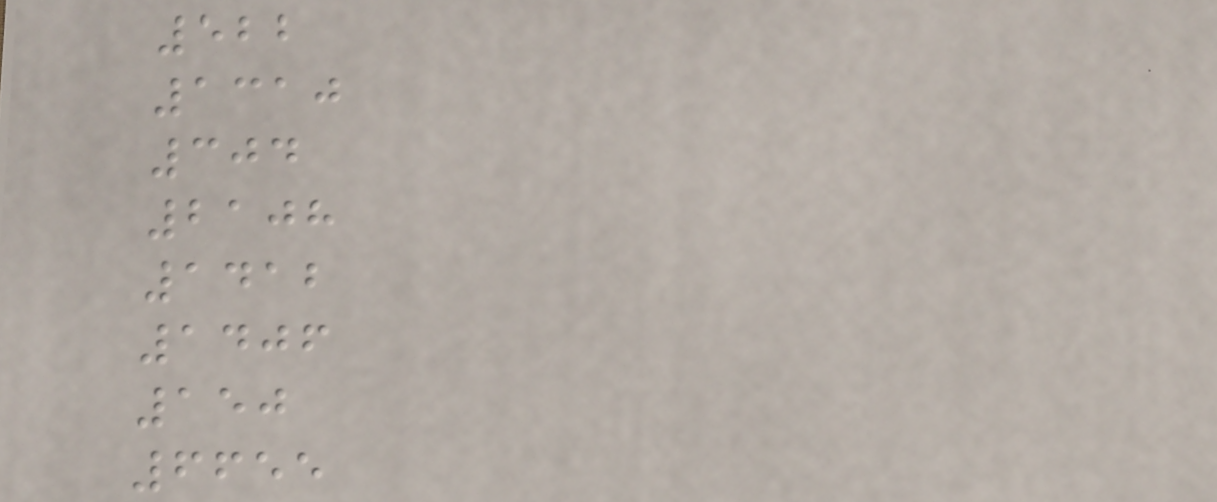522
1310
304
2108
1412
1406
150
6655
